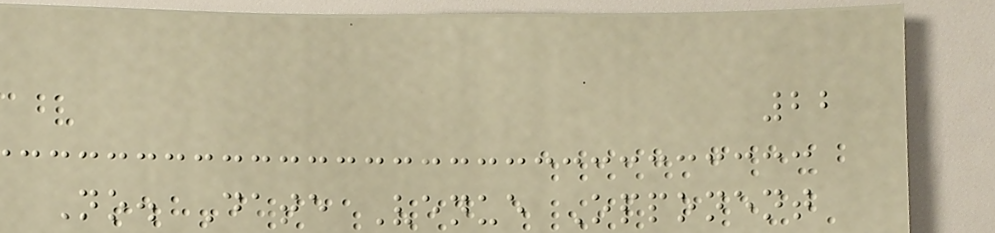22
No. Date Venue Opponent
